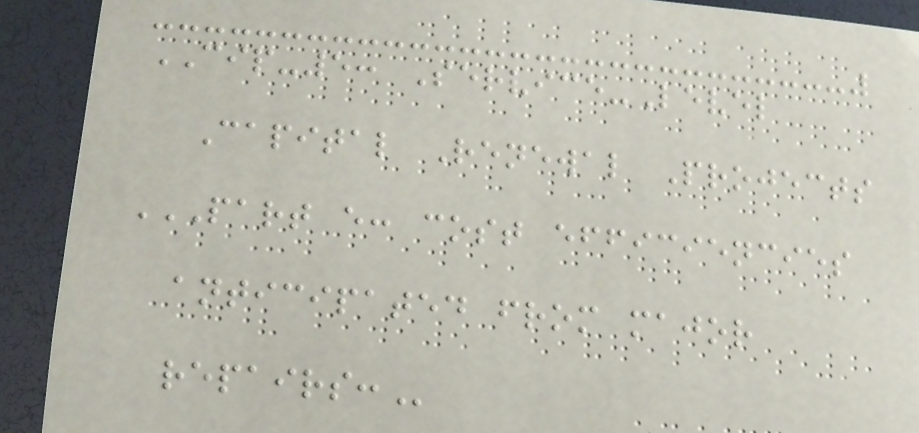CIP-5: Service-Level
Capital Renewal Projects
PART E: COST EFFICIENCIES
ANTICIPATED FROM MAJOR
REPAIRS:
